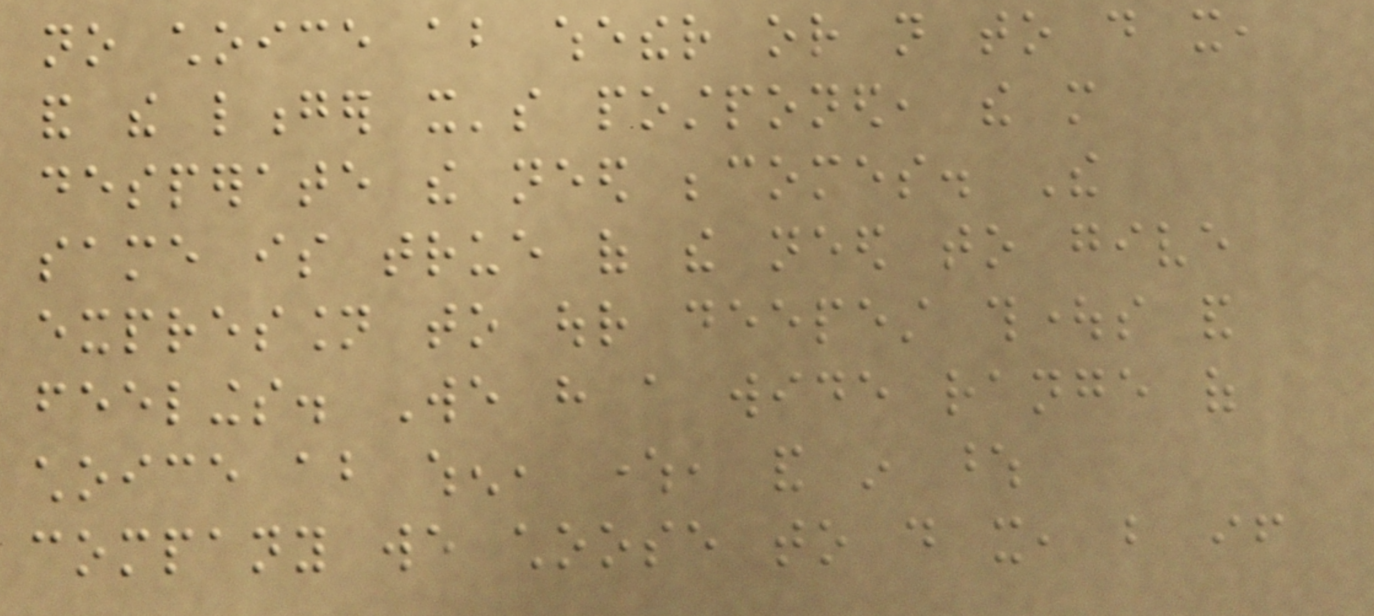no choice about whether or not to do it,
and the longer it's postponed, the more
desperate the need becomes. The
same is true of the need to give
expression to our deepest thoughts and
feelings. We have a wide range of
choice about when, where, and in whose
company we choose to do it, but if
